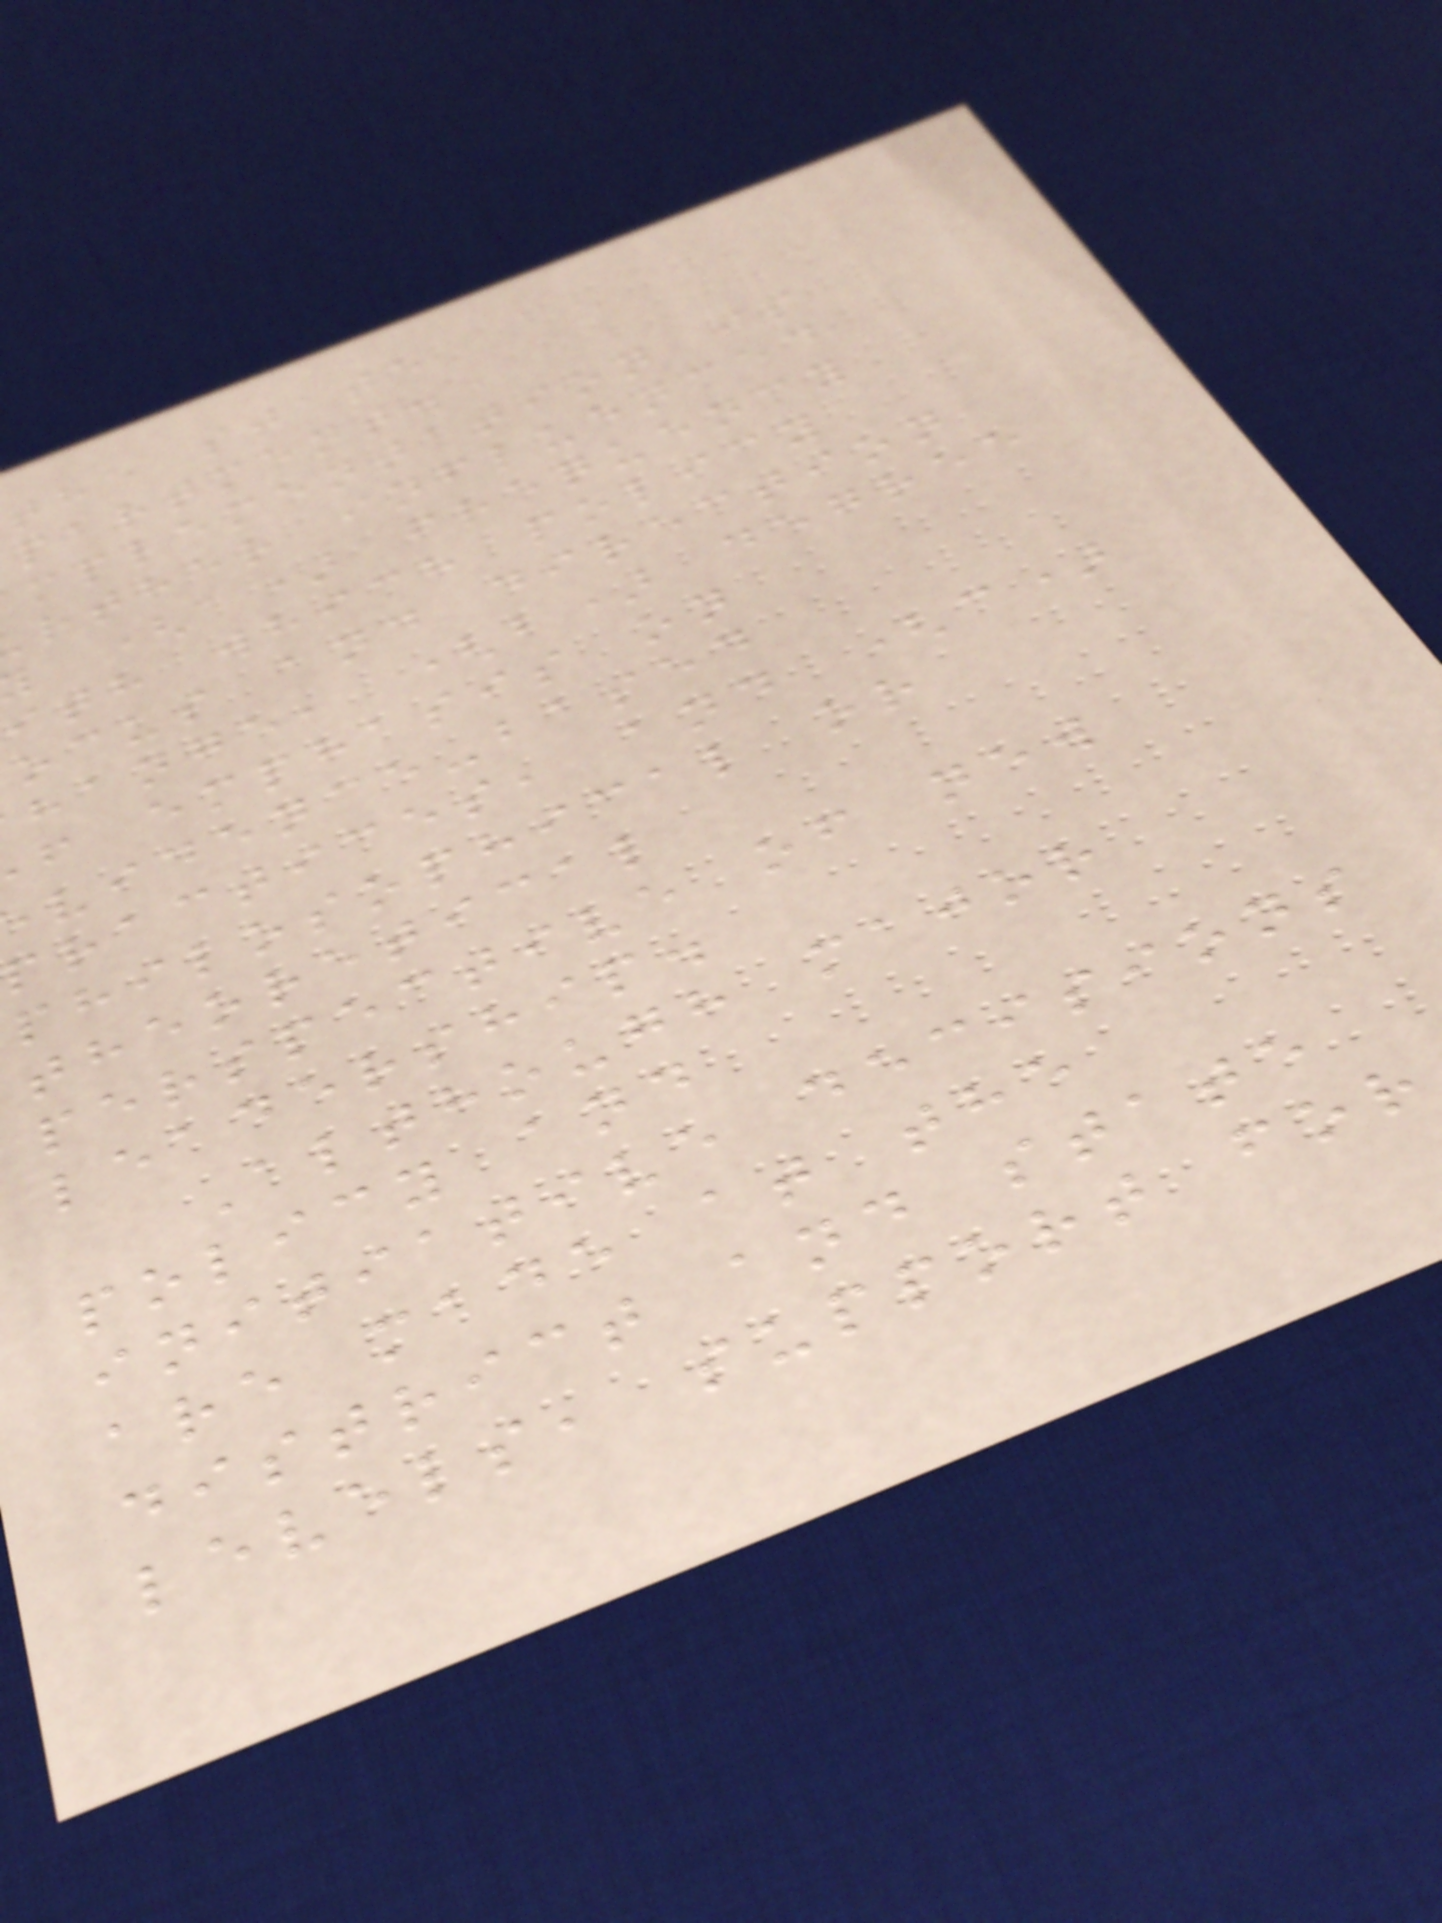the state
partment.
mplementation is
rther influenced
(a) frequency
ith which policy
ocus and direction
hange, (b) degree
f emphasis on
vidence-based
practices, and (c)
philosophical or
theoretical
perspective of new
leadership.
Although major
policy and
initiative decisions
are made at the
district and state
levels, support for
